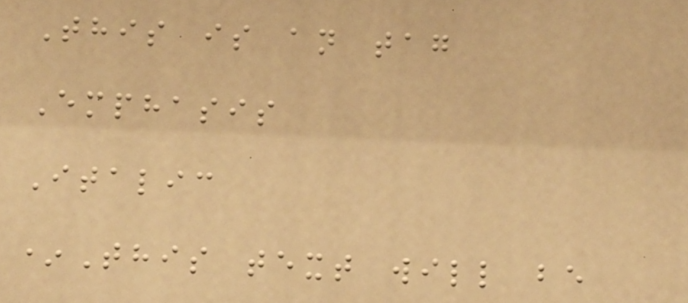This is an tag
Emphasis
Italic
*This text will be
